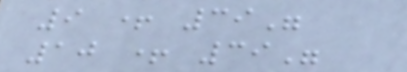9 + 39"
10 + 39"
